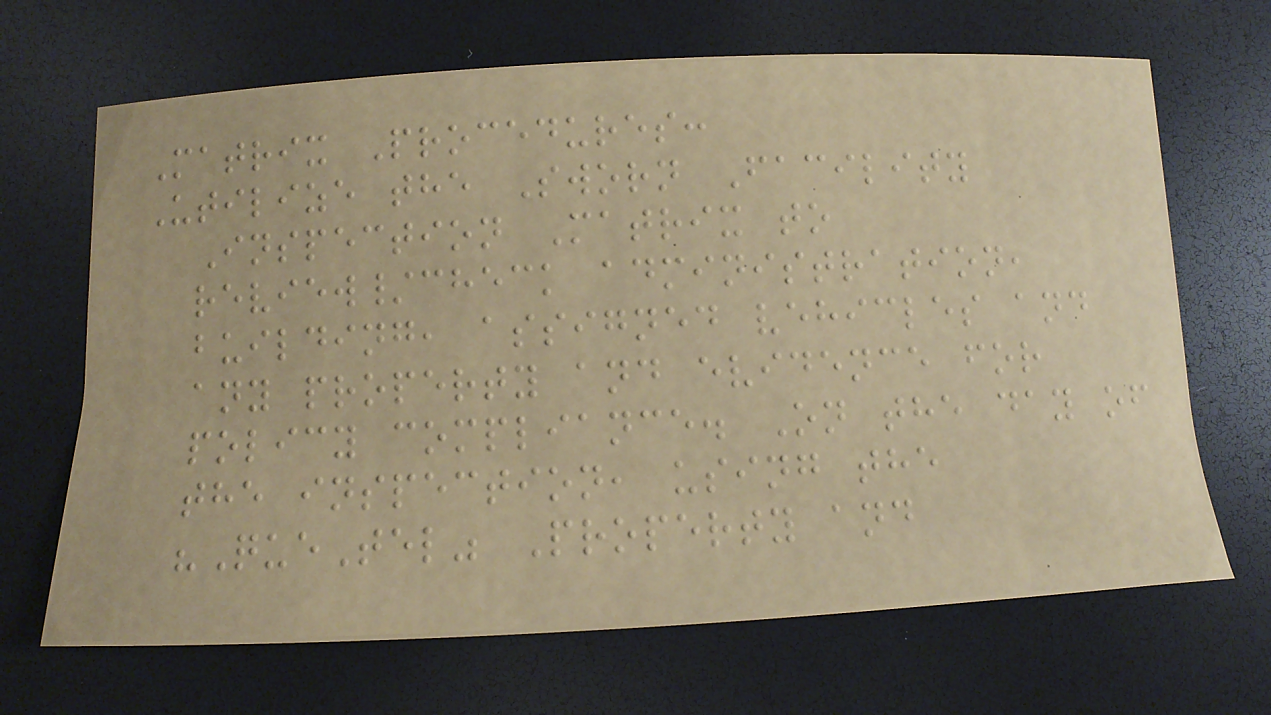Matrix Procedures:
Utilize the Sworn Facility
Inspection Matrix to
review/check administration,
building, assigned vehicles and
any property and evidence for
policy compliance. On the day of
the inspection, using the
"QueTel" Property and
